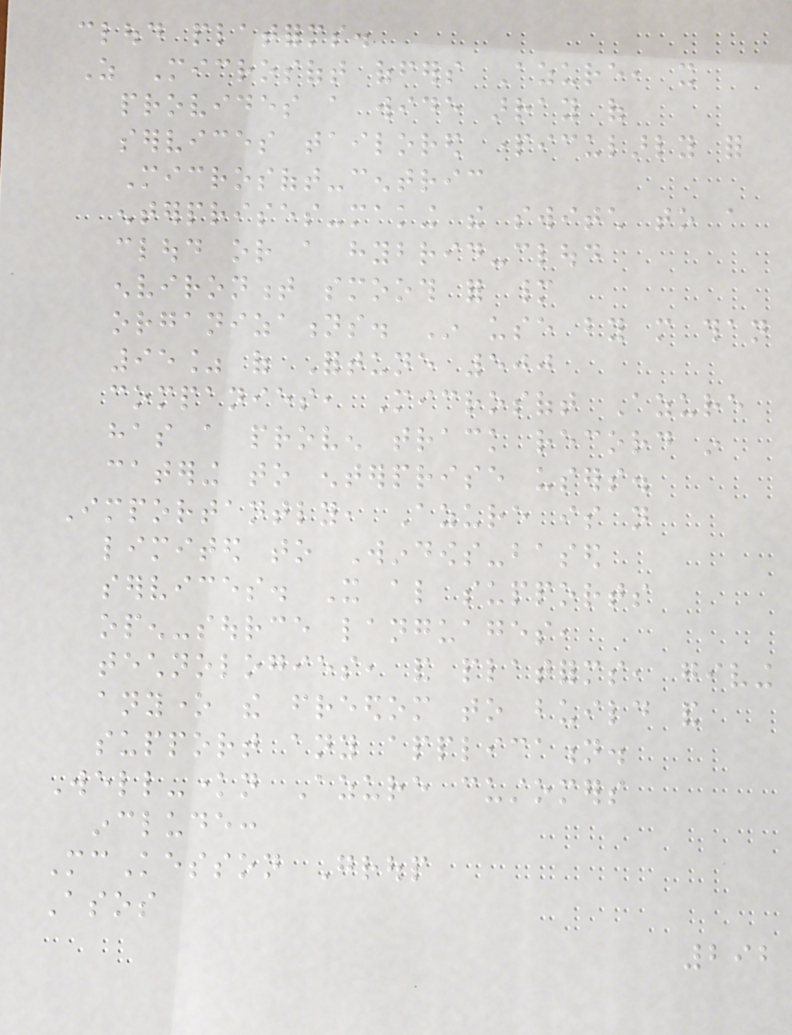cloud platforms.
As Microsoft offers Azure, it
provides a wide array of
services tailored particularly for
Microsoft-centric
enterprises-making the switch to a
cloud or a hybrid-cloud
environment smooth for many
organizations. In use by more than
95% of Fortune 500
companies, Microsoft Azure
has a proven track record in
catering to enterprise users.
Importantly, Azure is not
limited to Windows-based
services. It also supports
open-source languages,
technologies, and platforms, giving
anyone the freedom to build and
support any application.
Well-known Azure customers
include:
McKesson Group
Asos
292
